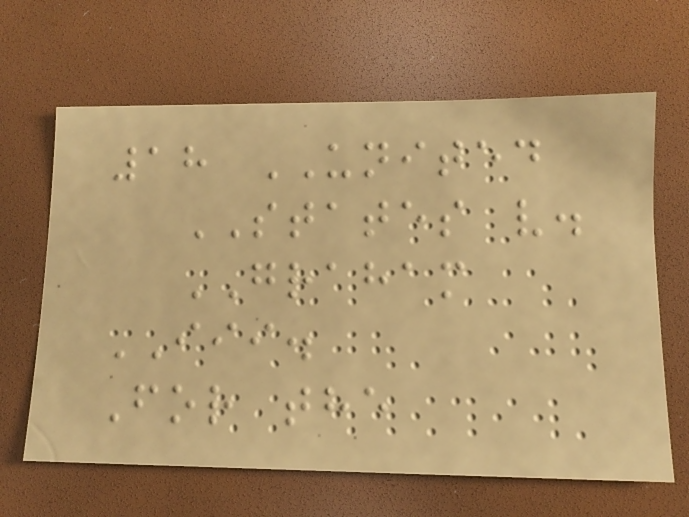18 UNITED
STATES v.
GRAHAM
III.
For the
